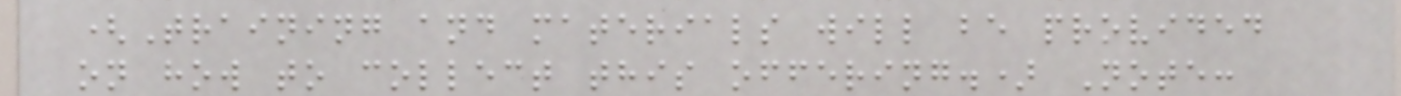(Training and materials will be provided
on how to collect this offering.) Note:
